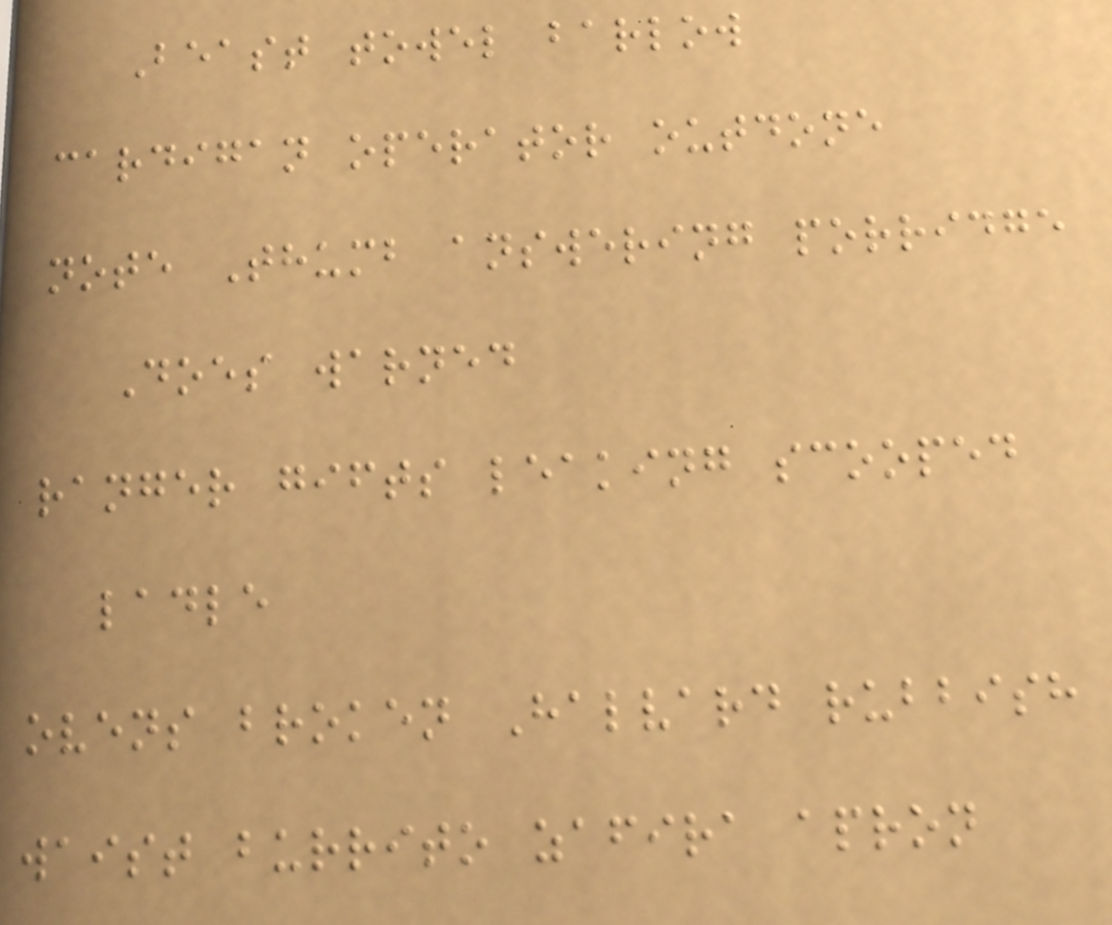Beast towel barlow
cardigan operator outdone
note Thumb answering porridge
Does warned
ranger gifts leaking scooped
ladle
ovens broken Halvard rubbish
waist burrito zafira apron
